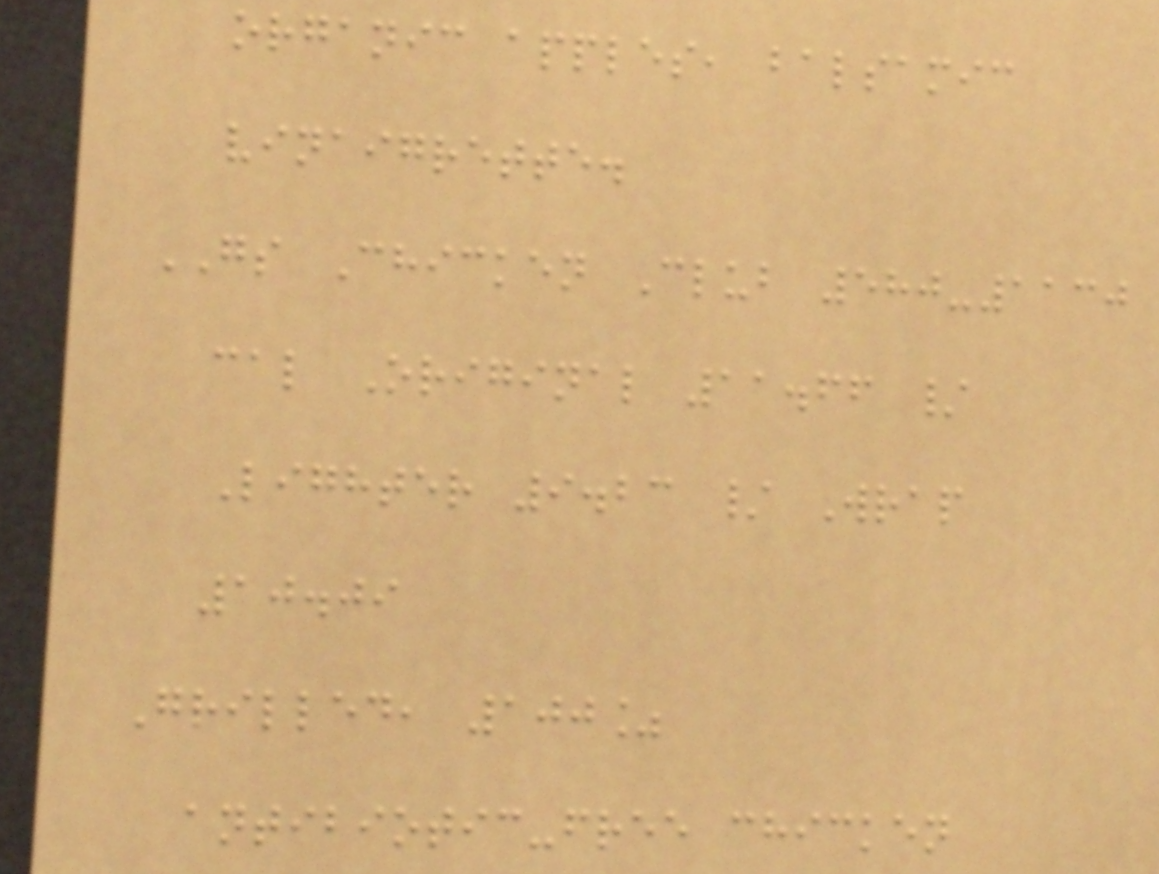organic apples, balsamic
vinaigrette.
GS Chicken Club 580-1130
cal Original 11.66 /
Lighter 9.23 / Wrap
10.09
Grilled, 100%
antibiotic-free chicken
